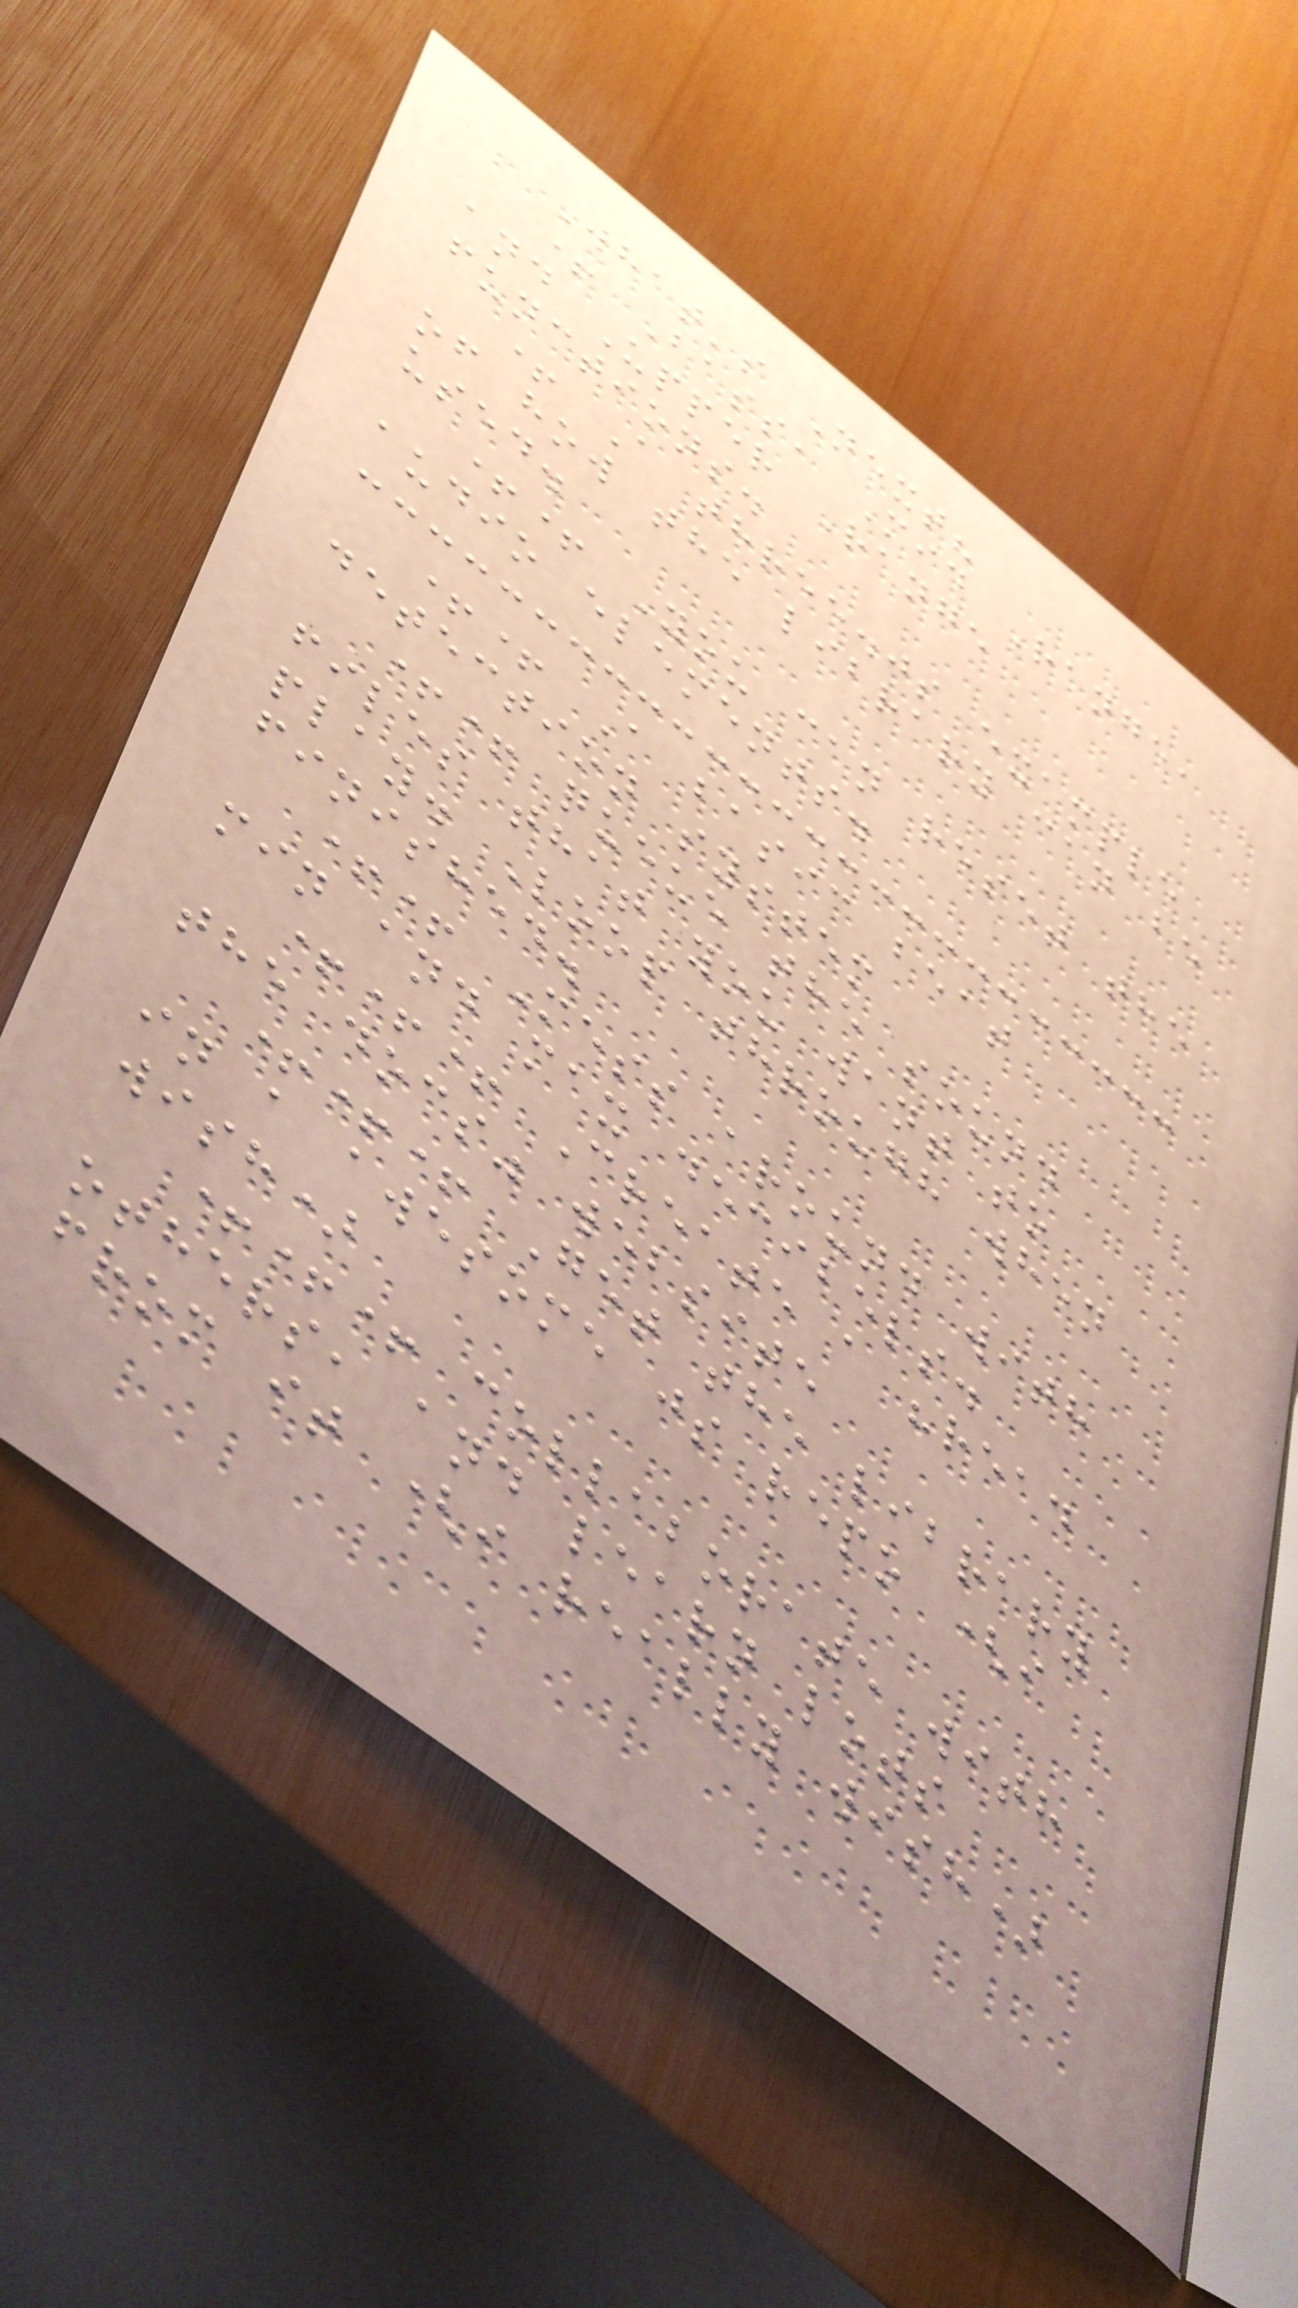What's Next?
+ Bass, Mid Range,
and Upper Range
functions.
+ A three.js example
of how the library can be
used.
++ You can reset the
audio elements.
++ A basic beat
detection system
++ queue the sound
files that you want to
play. Loop through when
finished.
++ Mess around with
min and max decibels.
+++ Create a "read
the docs" website
+++ Get the library
in a awesome js repo (i
wish)
+++ collaborate with
others, and learn lots
from it (i really wish)
